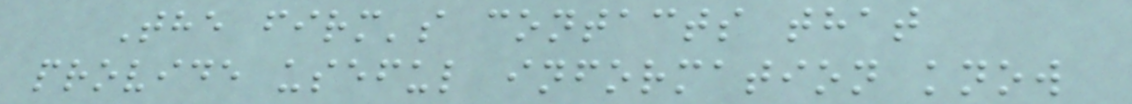The firm's contacts that
provide useful information know
